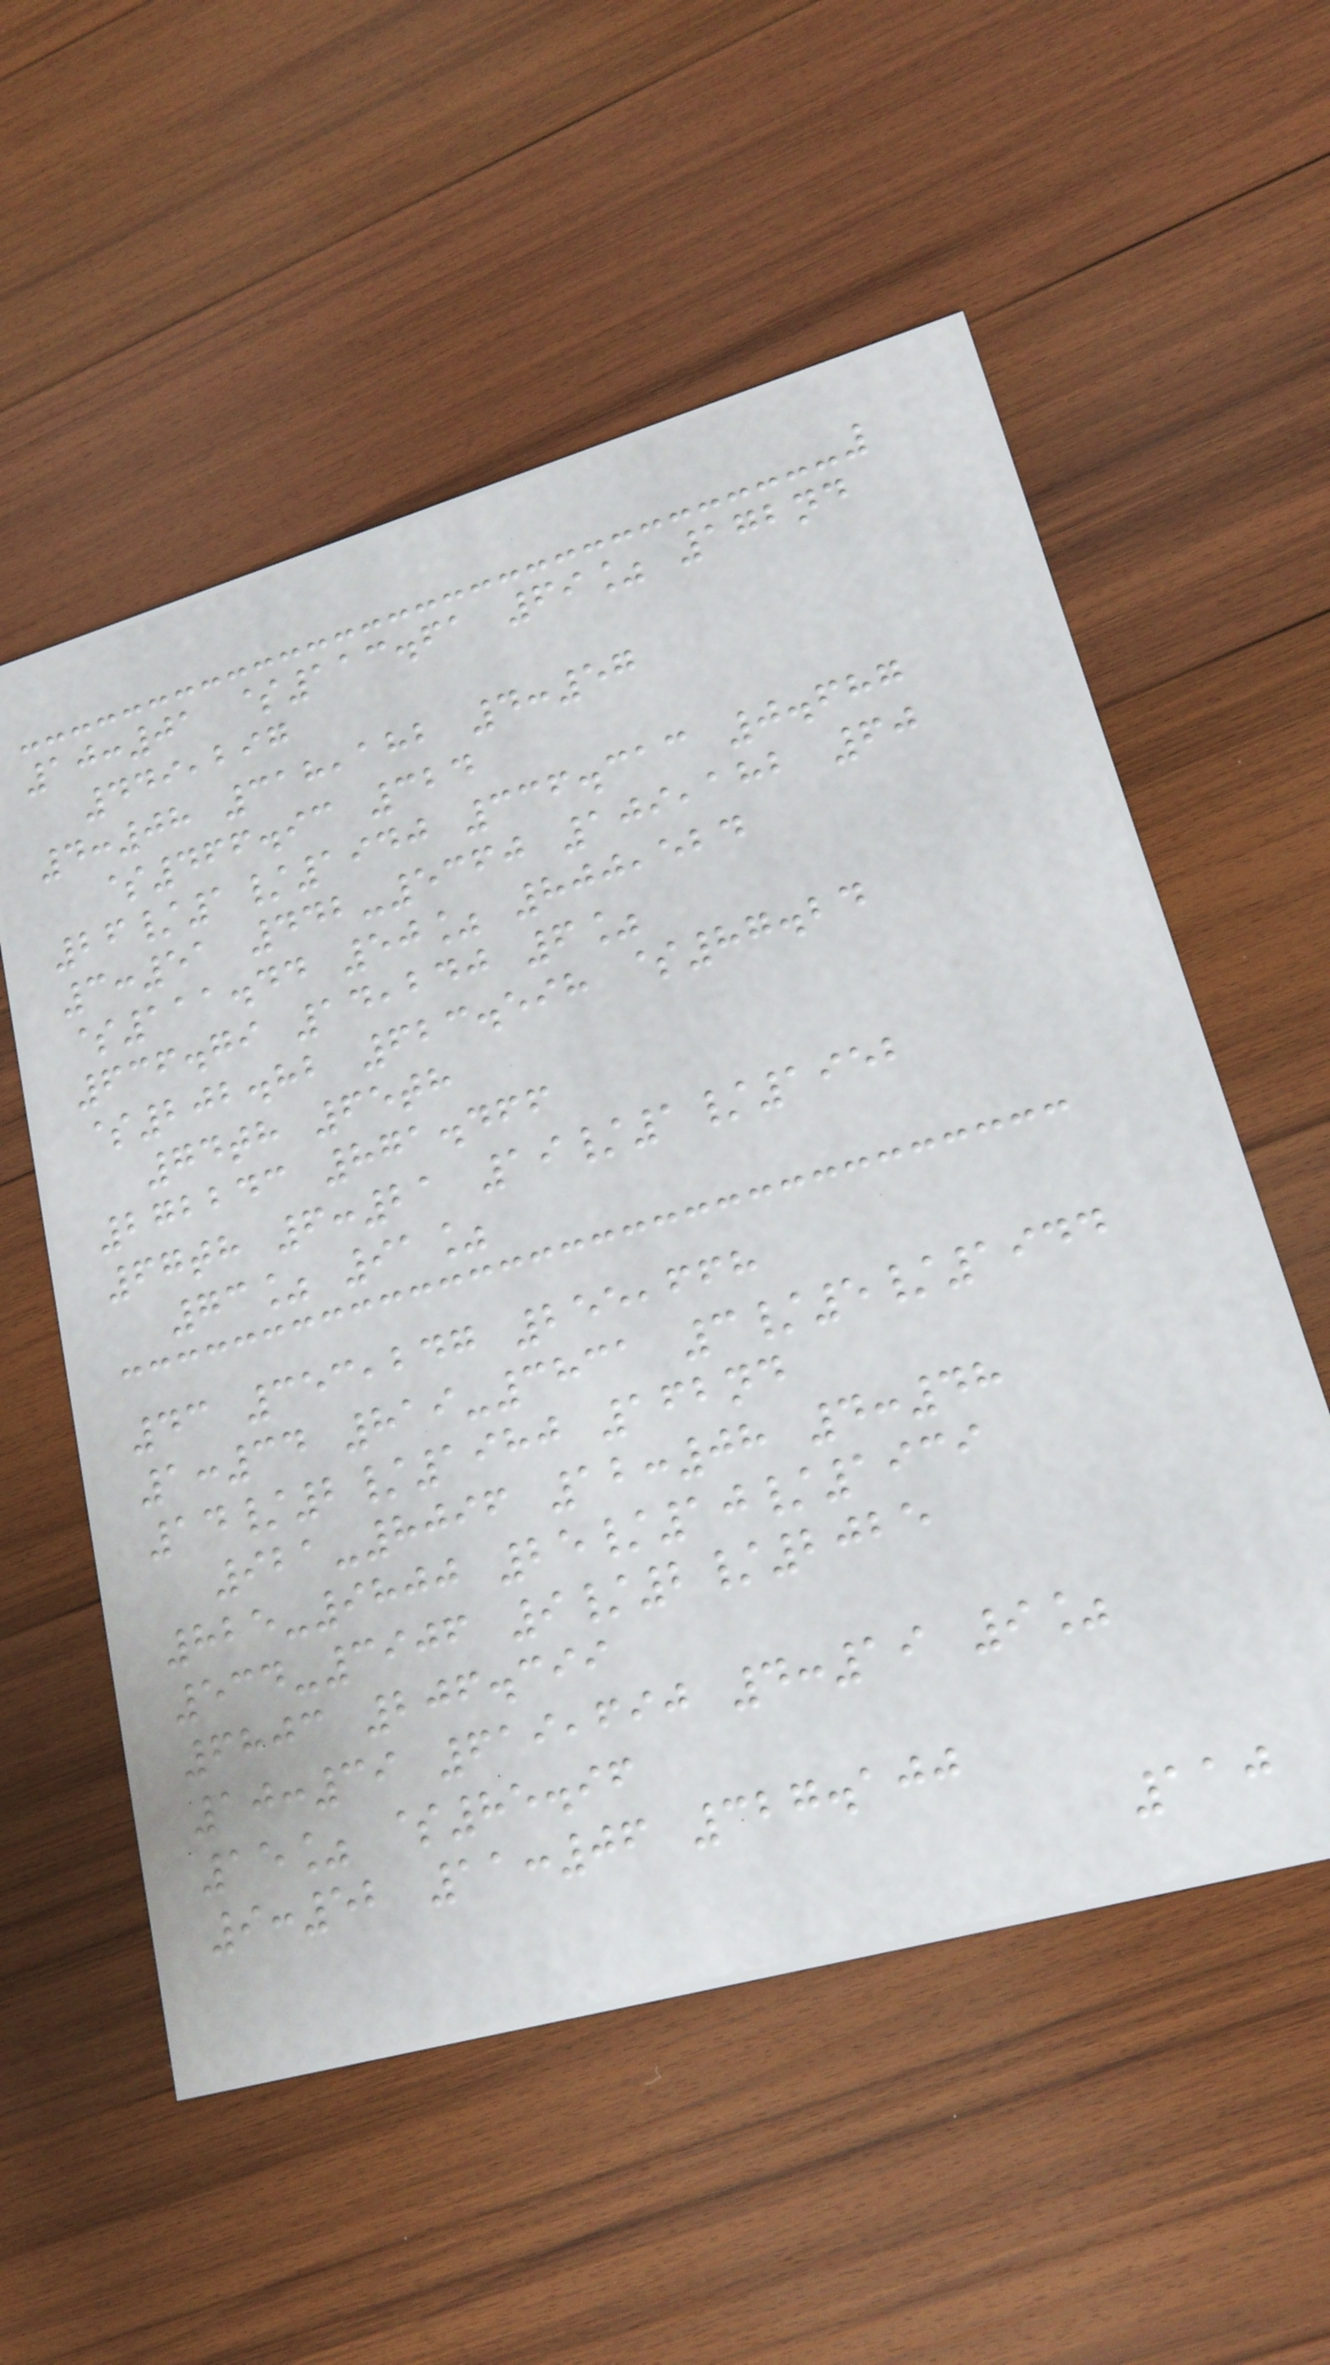10:01 $113.61 69% 172nd
449,297
4:08 318,182 4:57
$466.93 324
26/1/1940 336.313 0.687
3:51 442-5360 109,182 60
$111.44 50% 800,524
636.79 14,240 6%
$202.82 623.598 $87.24
74th 65th
272243 871.466
67th 6:21 19/1/1952
73% 91%
43 353,247 255,668
1:34 819-3831 3/5/1944
14/2/1980 162nd
921-8096 12:08 4:48
825-9800 25/10/1939
534-3906 9/2/2025
6803 206.399
10:39 619,690 4:19 9%
15% $85.96
9:52 11:06 327.100
110
